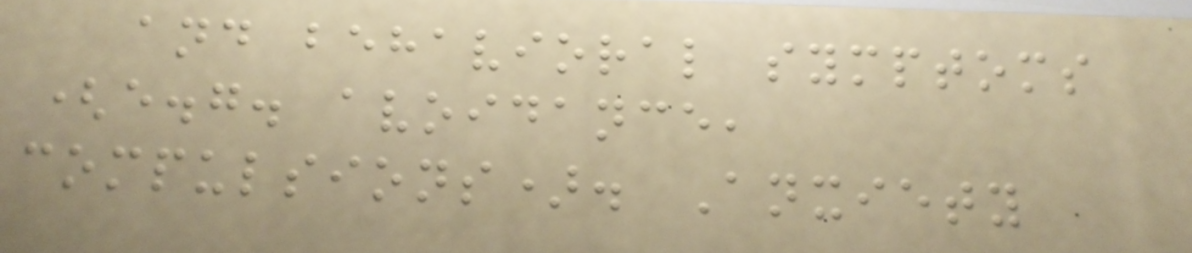and behavioral symptoms
(e.g. avoidance,
compulsions). Anxiety
